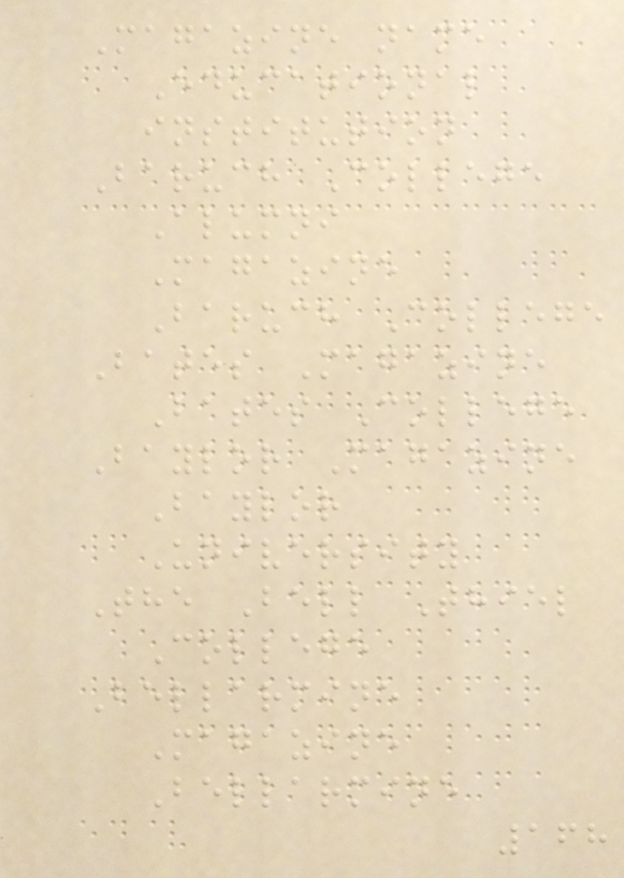Magazine name
Educational
institution
Baruch College
Alumni
Magazine
Baruch College
Bates Magazine
Bates College
Baylor Magazine
Baylor
University
The Bell Thiel
College
Bellarmine
Magazine
Bellarmine
168
